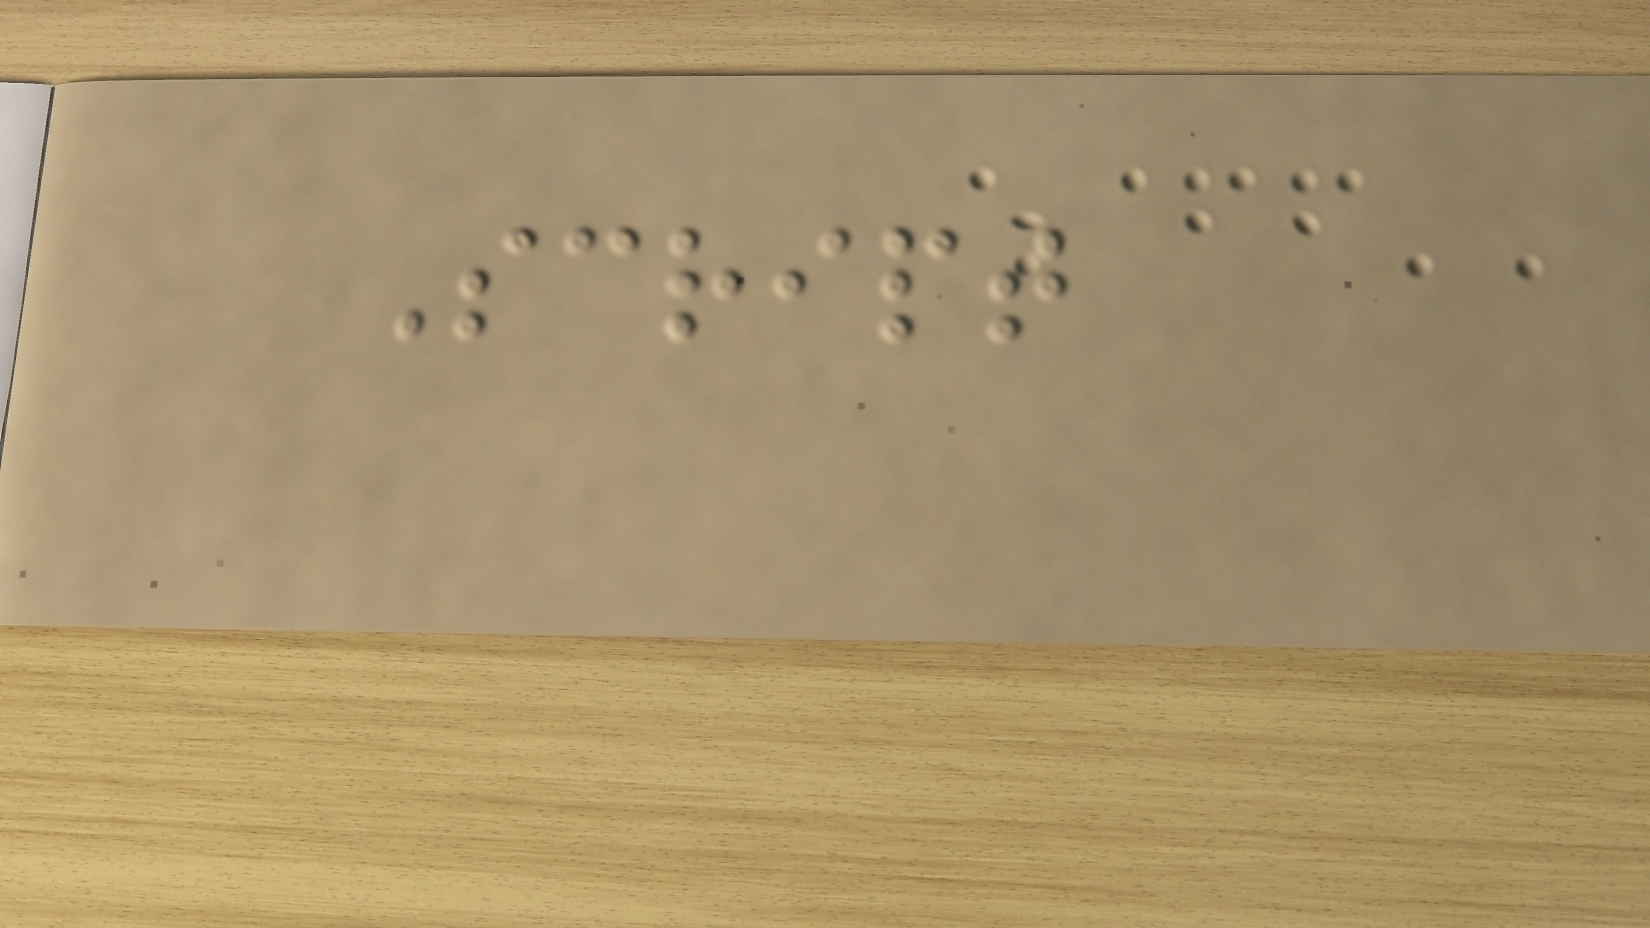Script
